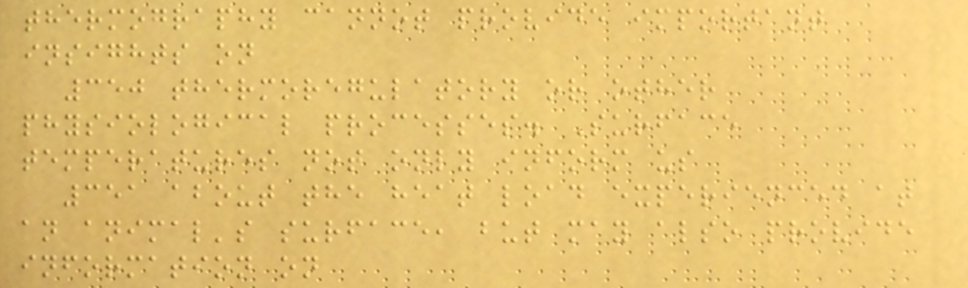thermography cannot provide important
insights on
350 thermoregulatory or other
physiological processes. Surface
temperatures not only inform us
351 about the heat load experienced at
an animal's surface, but may also provide
information on
